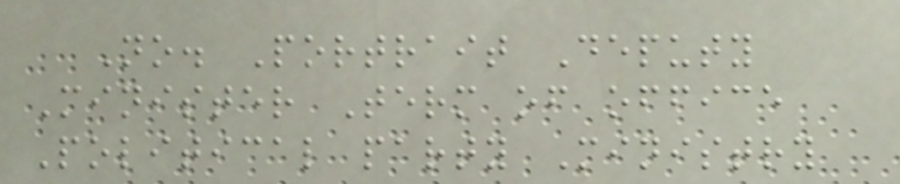No. Portrait Deputy
Minister Term of office
Political party Ministry
